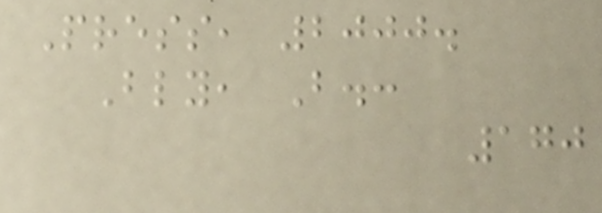Press, 2000.
Bly, B.:
170
